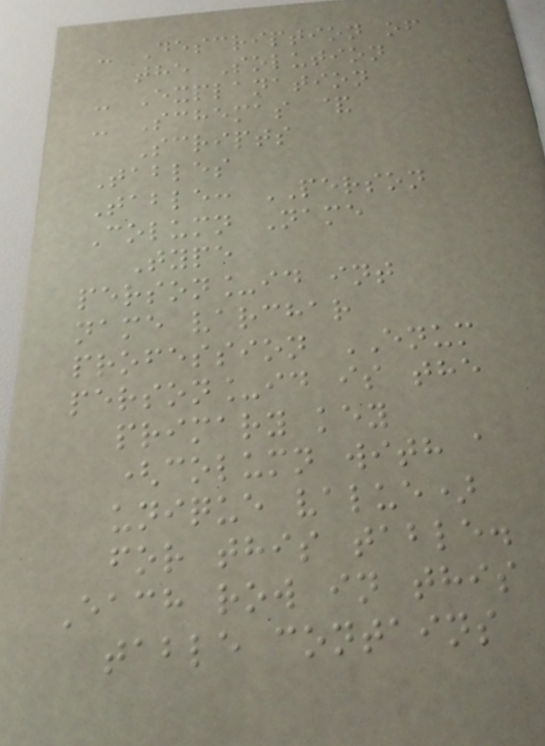- Description of
the Solution
- Explanation
- Schemas &
Scripts
Tables
Table: PERSON
Column Name
Type
person_id int
name varchar
profession ENUM
person_id is the
primary key
(column with a
unique value)
for this table.
Each row in this
table contains
